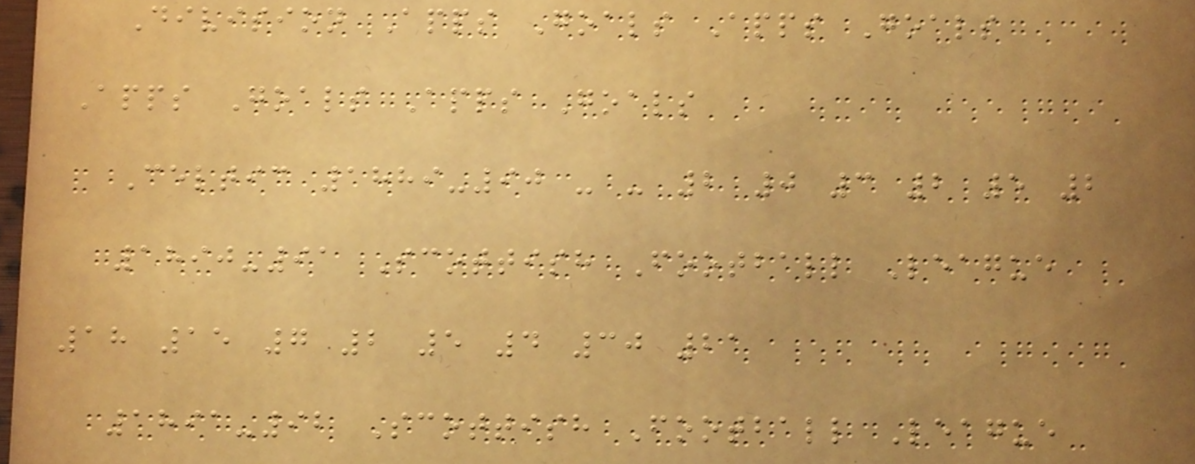Division Apps Goals Apps Goals
Apps Goals Apps Goals
Celtic 1889-90 - - 2 0 3 2 5 2
1890-91 Scottish Football League
18 15 7 2 5 4 30 21
1891-92 Scottish Football League
